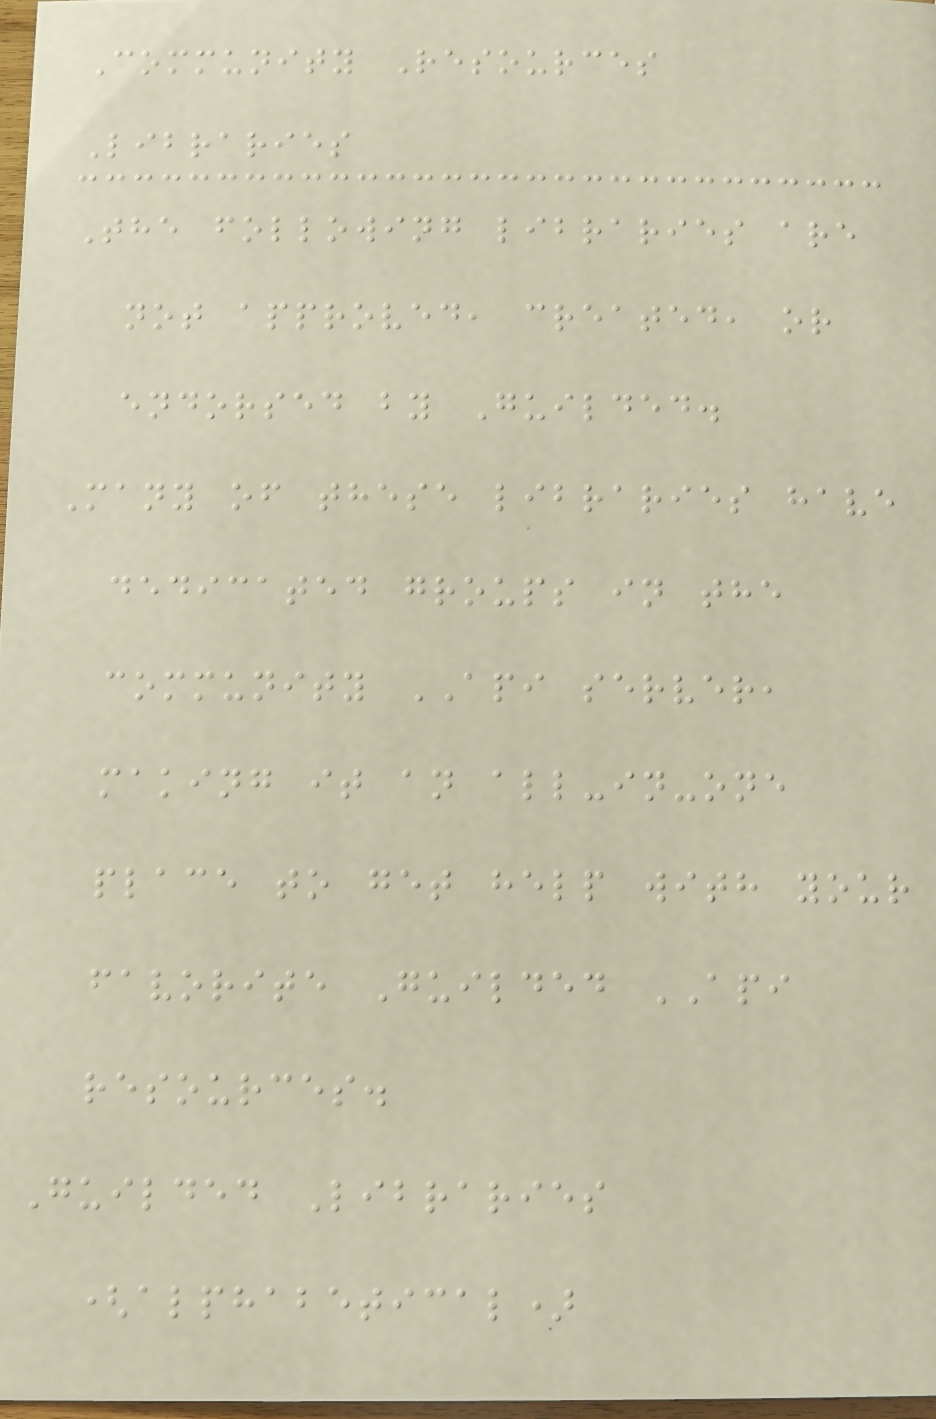Community Resources
Libraries
The following libraries are
not approved, created, or
endorsed by Guilded.
Many of these libraries have
dedicated groups in the
community API server,
making it an all-in-one
place to get help with your
favorite Guilded API
resources.
Guilded Libraries
(alphabetical)
